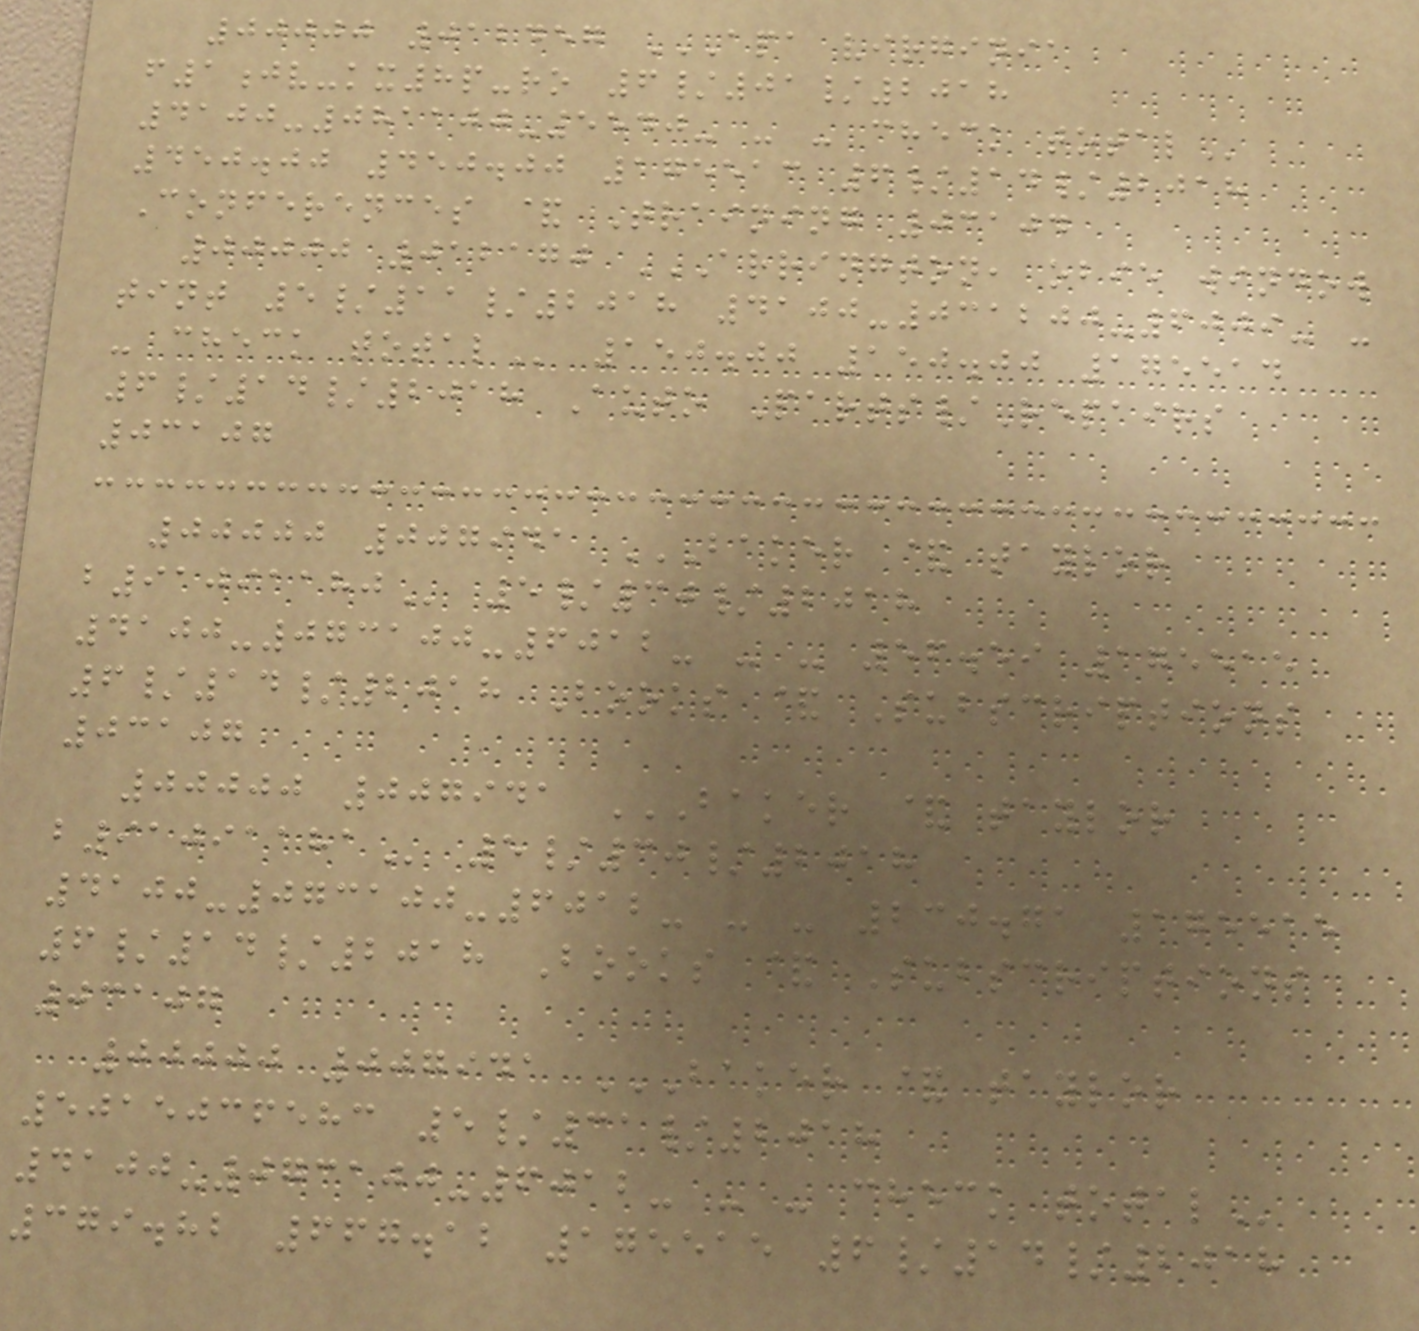00000 012457 APA VIRGINIA
F1JV-KX8P-RO 6/01/2018
4100-081100-5540- - - CHECK TOTAL
450.00 450.00 175513 6/14/2018
Conferences & Training 03104
00000 012170 ARRINGTON, OBIE WINDOW
TINT 5/11/2018 4100-031200-6009- -
- CHECK TOTAL 150.00 150.00 175514
6/14/2018 Auto Parts/Repairs
03107
00000 007941 BAKER & TAYLOR
B91091180 5/30/2018
4100-073100-6012- - - 56.59 175515
6/14/2018 Books & Subscriptions
03107
00000 007941 BAKER & TAYLOR
B91091181 5/30/2018
4100-073100-6012- - - 230.71 175515
6/14/2018 Books & Subscriptions
03107
00000 007941 BAKER & TAYLOR
5015036583 5/31/2018
4100-073100-6012- - - CHECK TOTAL
379.82 667.12 175515 6/14/2018
